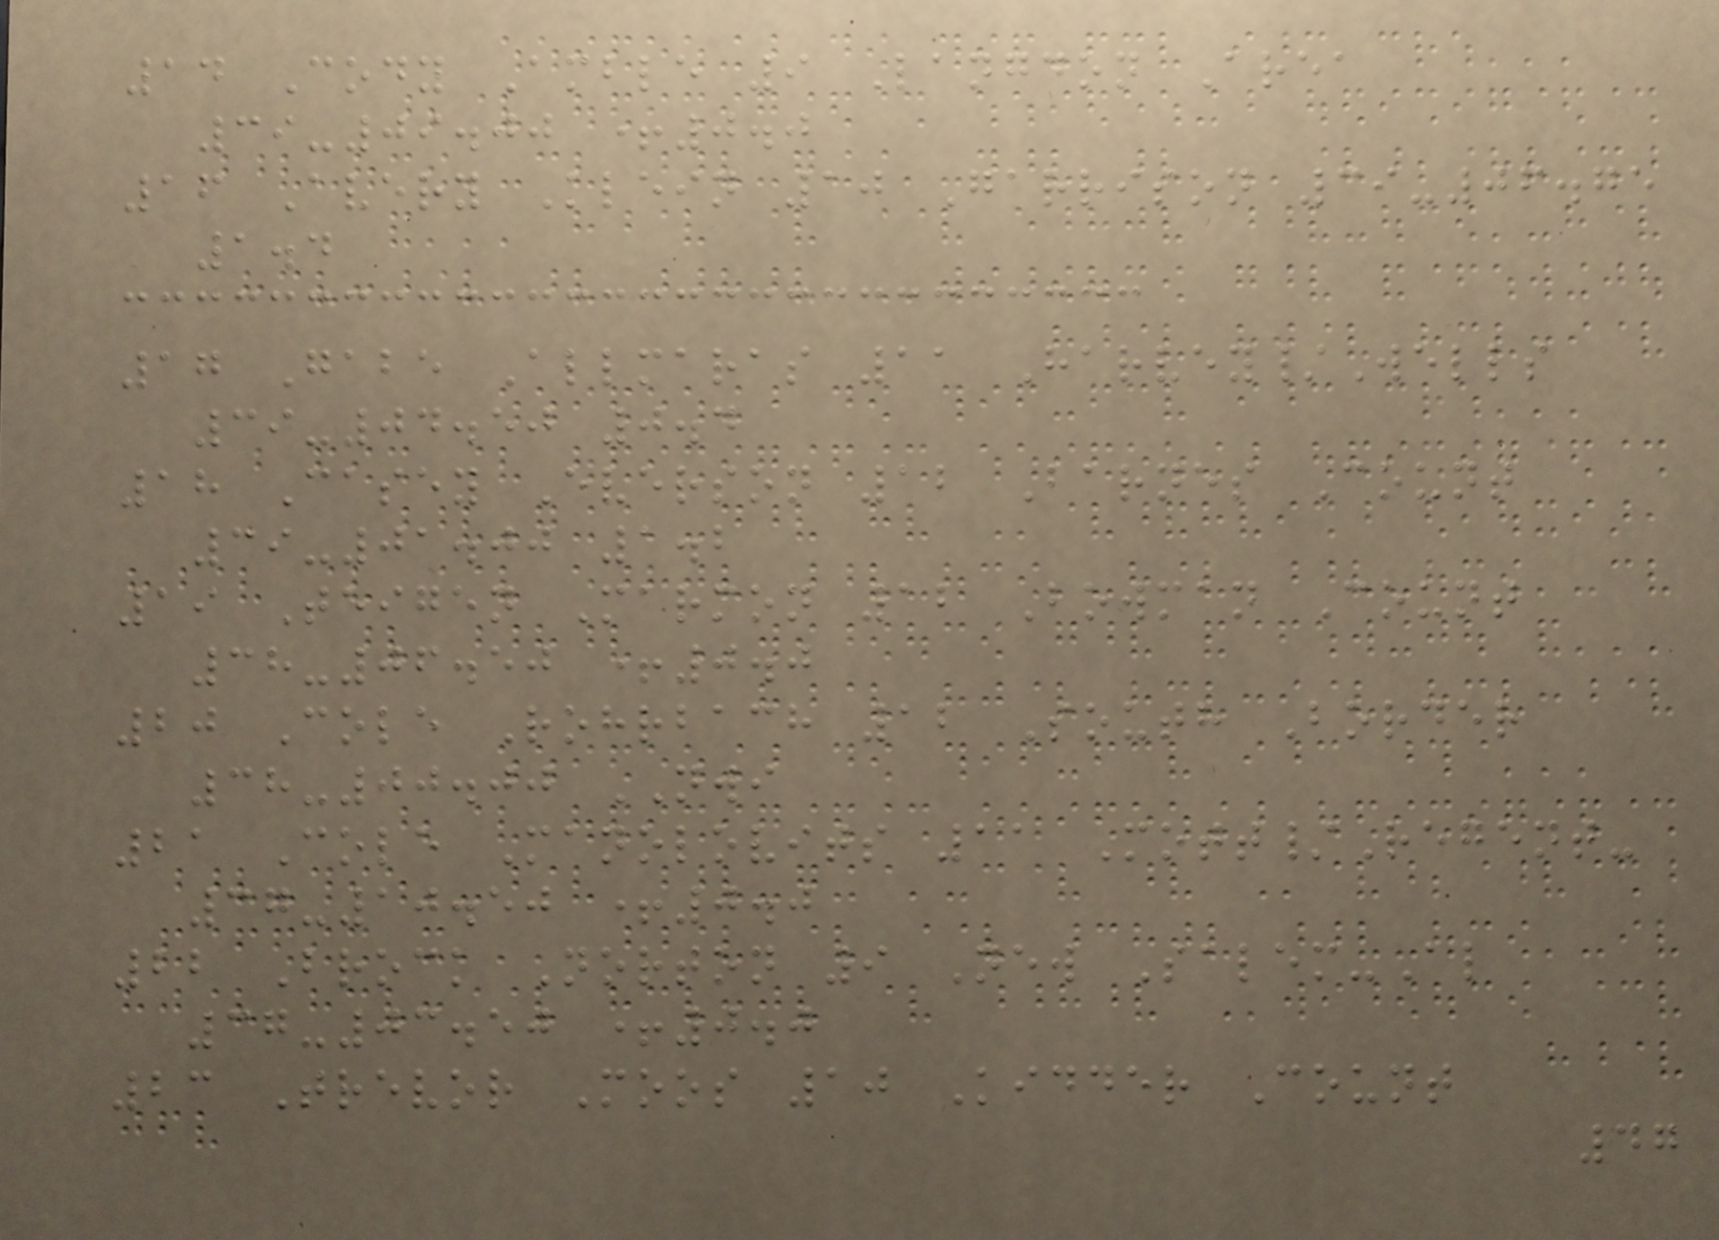14 Cody Amble 9 Langdon Area
39-09.00 +0.0
16 Avery Klein 10 Garrison 39-06.75
1.4
17 Gabe Allmaras 11 Harvey/Wells
39-04.50 0.4
18 Casey Everson 12 Barnes Count
39-01.00 1.2
19 Teigen Marmon 12 Bowman Count
38-06.50 +0.0
20 Cole Rohrbach 12 South Border
38-00.00 NWI
21 Cole Manolovits 11 Mott/Regent-
37-10.50 +0.0
22 Brock Norton 9 New Salem-Al
37-03.50 +0.0
23 Trevor Moos 10 Kidder Count
47
